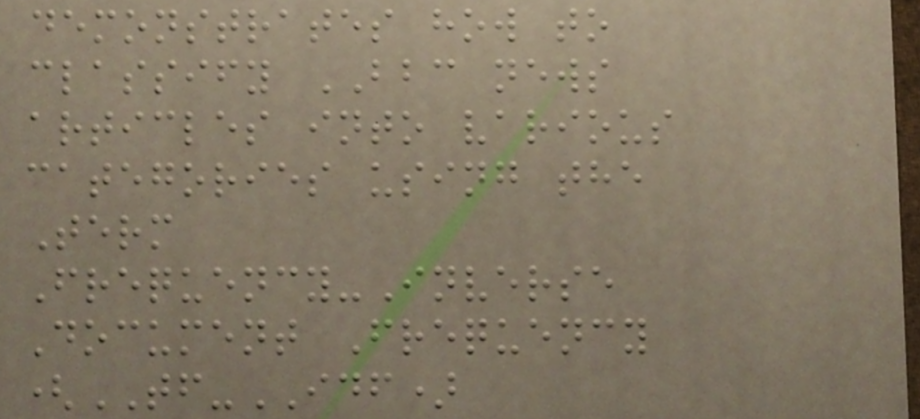demonstrates how to
classify BBC news
articles into various
categories using the
Term
Frequency-Inverse
Document Frequency
(TF-IDF)
